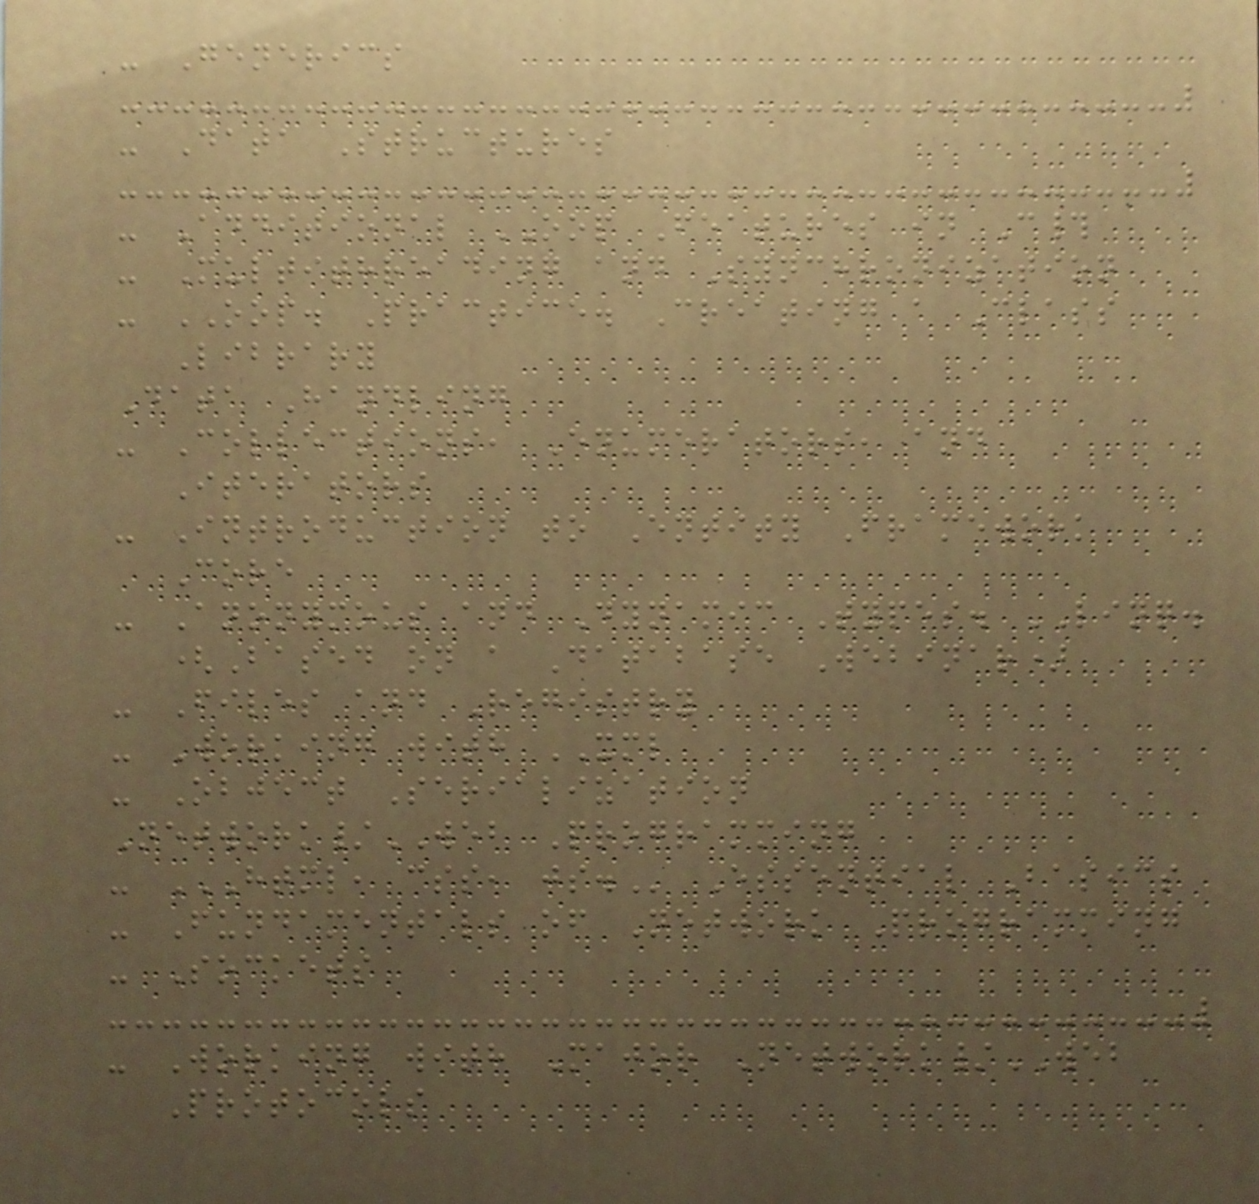- Generics
- Data Structures
- Additional OOP Features in C#
- Multithreading and Synchronization
- OOP. Practice. Creating a Class
Library
Data Handling
- Collections, Enumerators, and
Iterators
- Introduction to Entity Framework
Core
- Anonymous and Dynamic Types. LINQ.
(Based on a Database Webinar)
- Files and Registry
- Working with XML
- Object Serialization
Network/WEB Programming
- HTML, CSS, JS. Essential Basics
- Fundamentals of Network Programming
- Sockets
- Working with Major Network/WEB
Protocols
